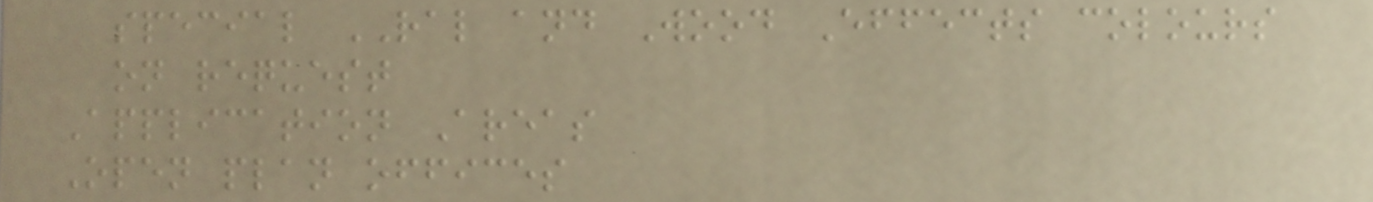special RAL and Wood Effects colours
on request
Application Areas
Open plan offices
